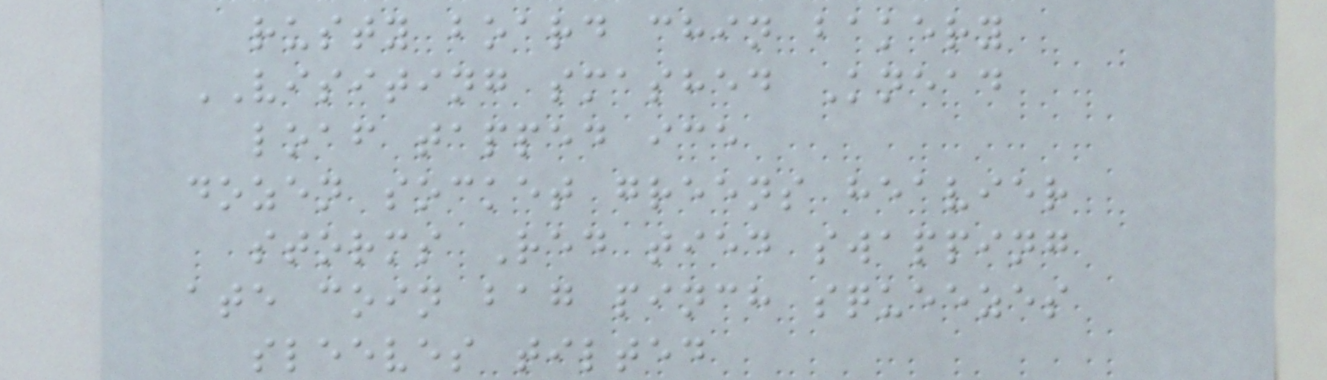rusty board chin bakery
VISITING smashed Knead
loaf tapped ice
dozen socket greens heavier
storms Red tied swapping
ate coin bag pinch squeezes
sleeves tilted
